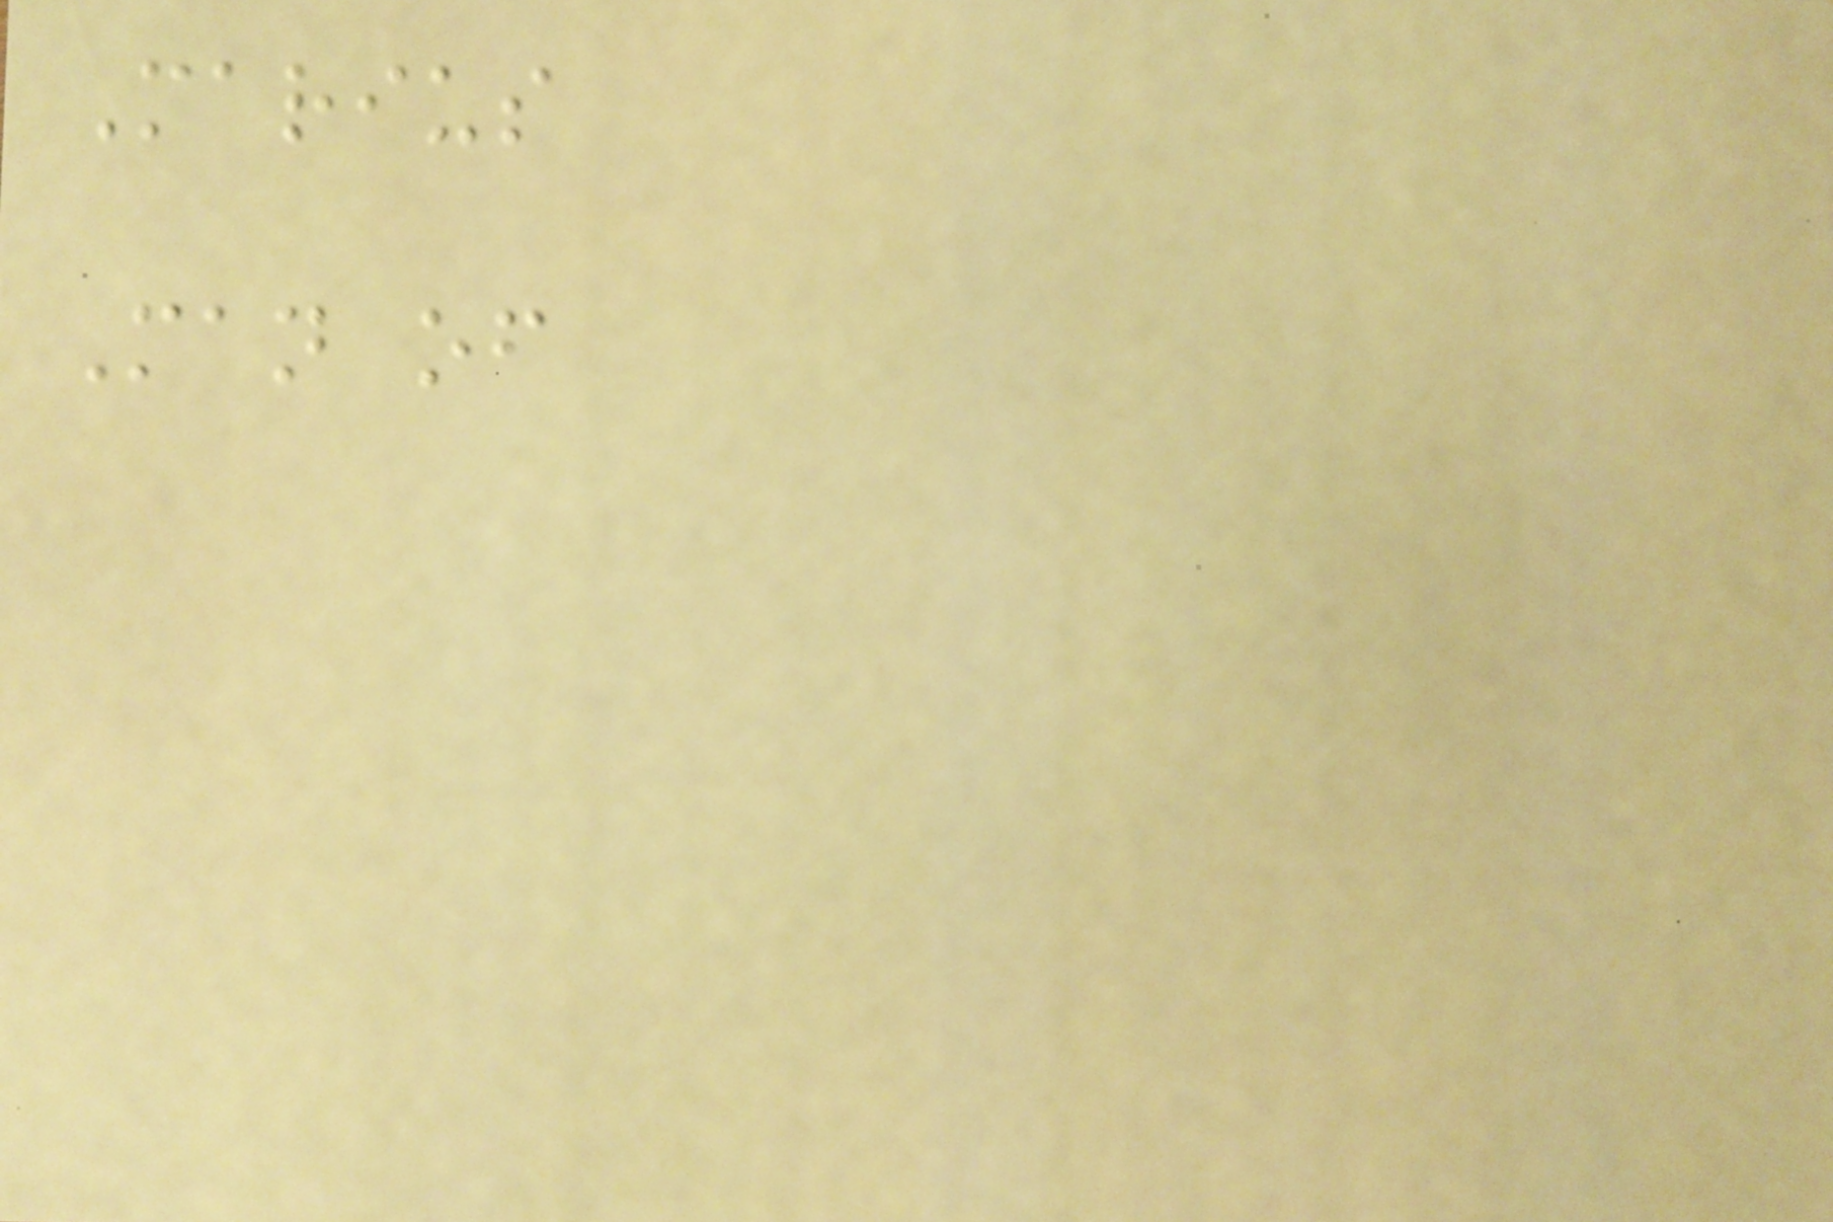Marius
Man of
